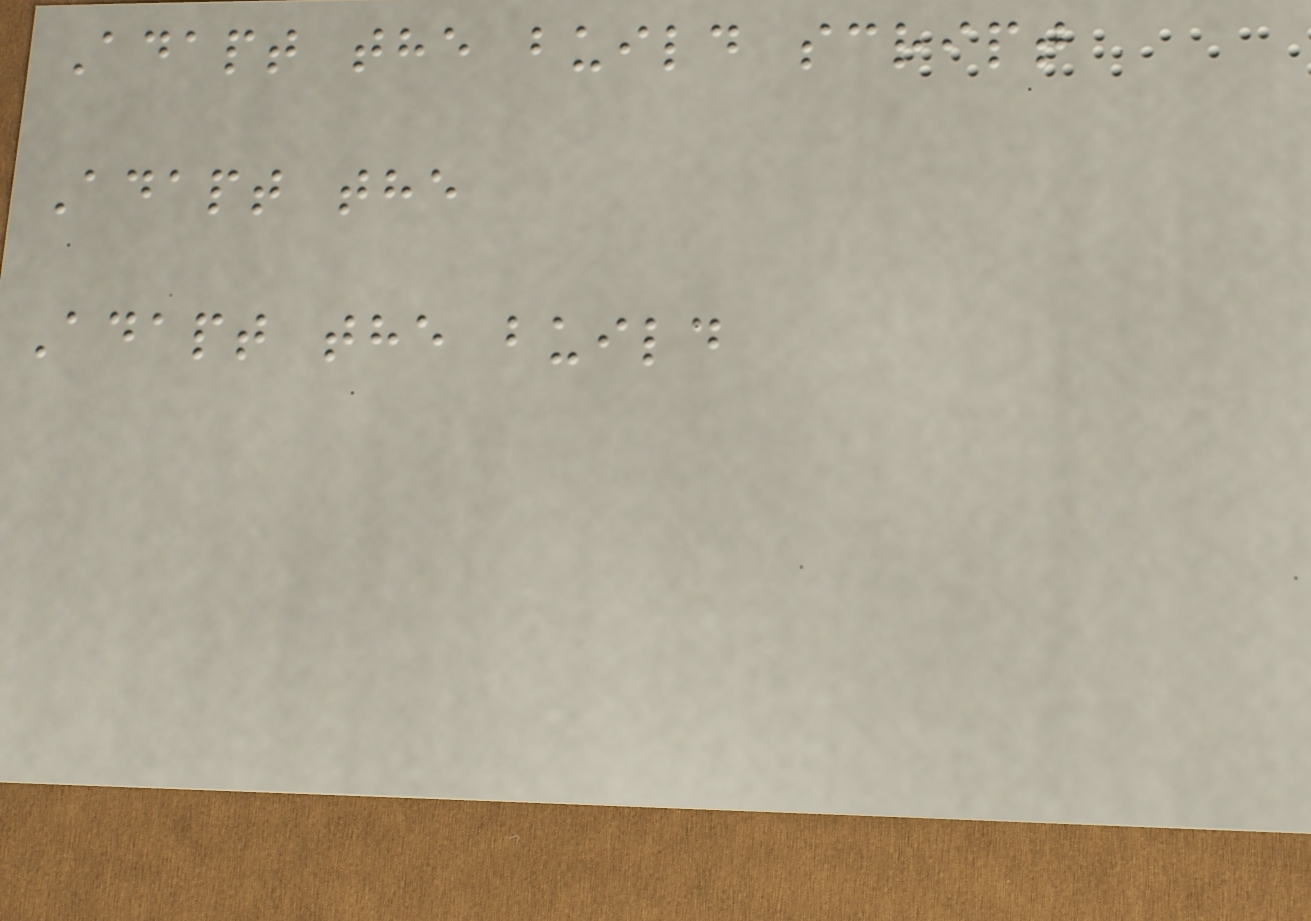Adapt the build script
Adapt the
Adapt the build
